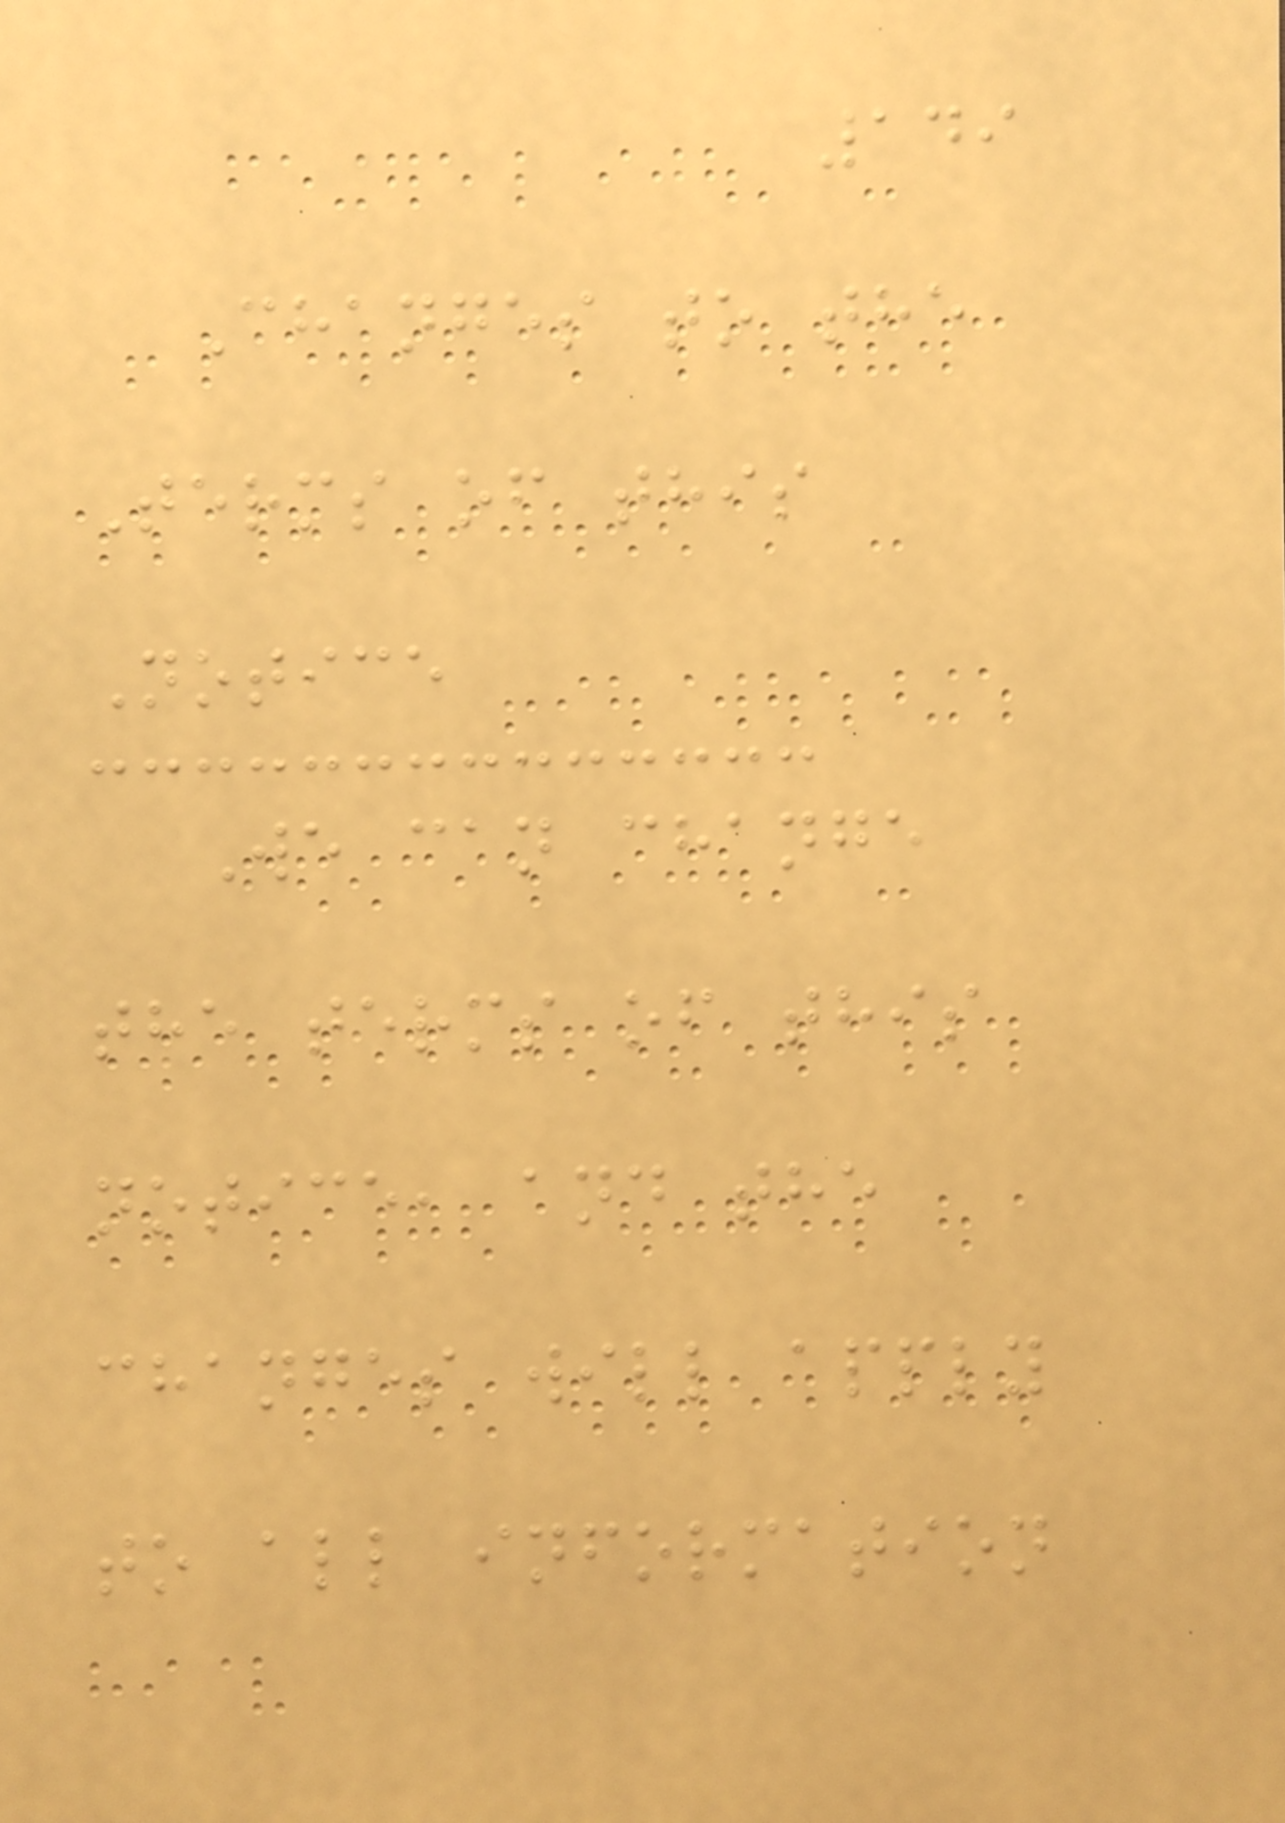149
Changes to the
Terms of this
Notice
We can change
the terms of this
notice, and the
changes will apply
to all information
